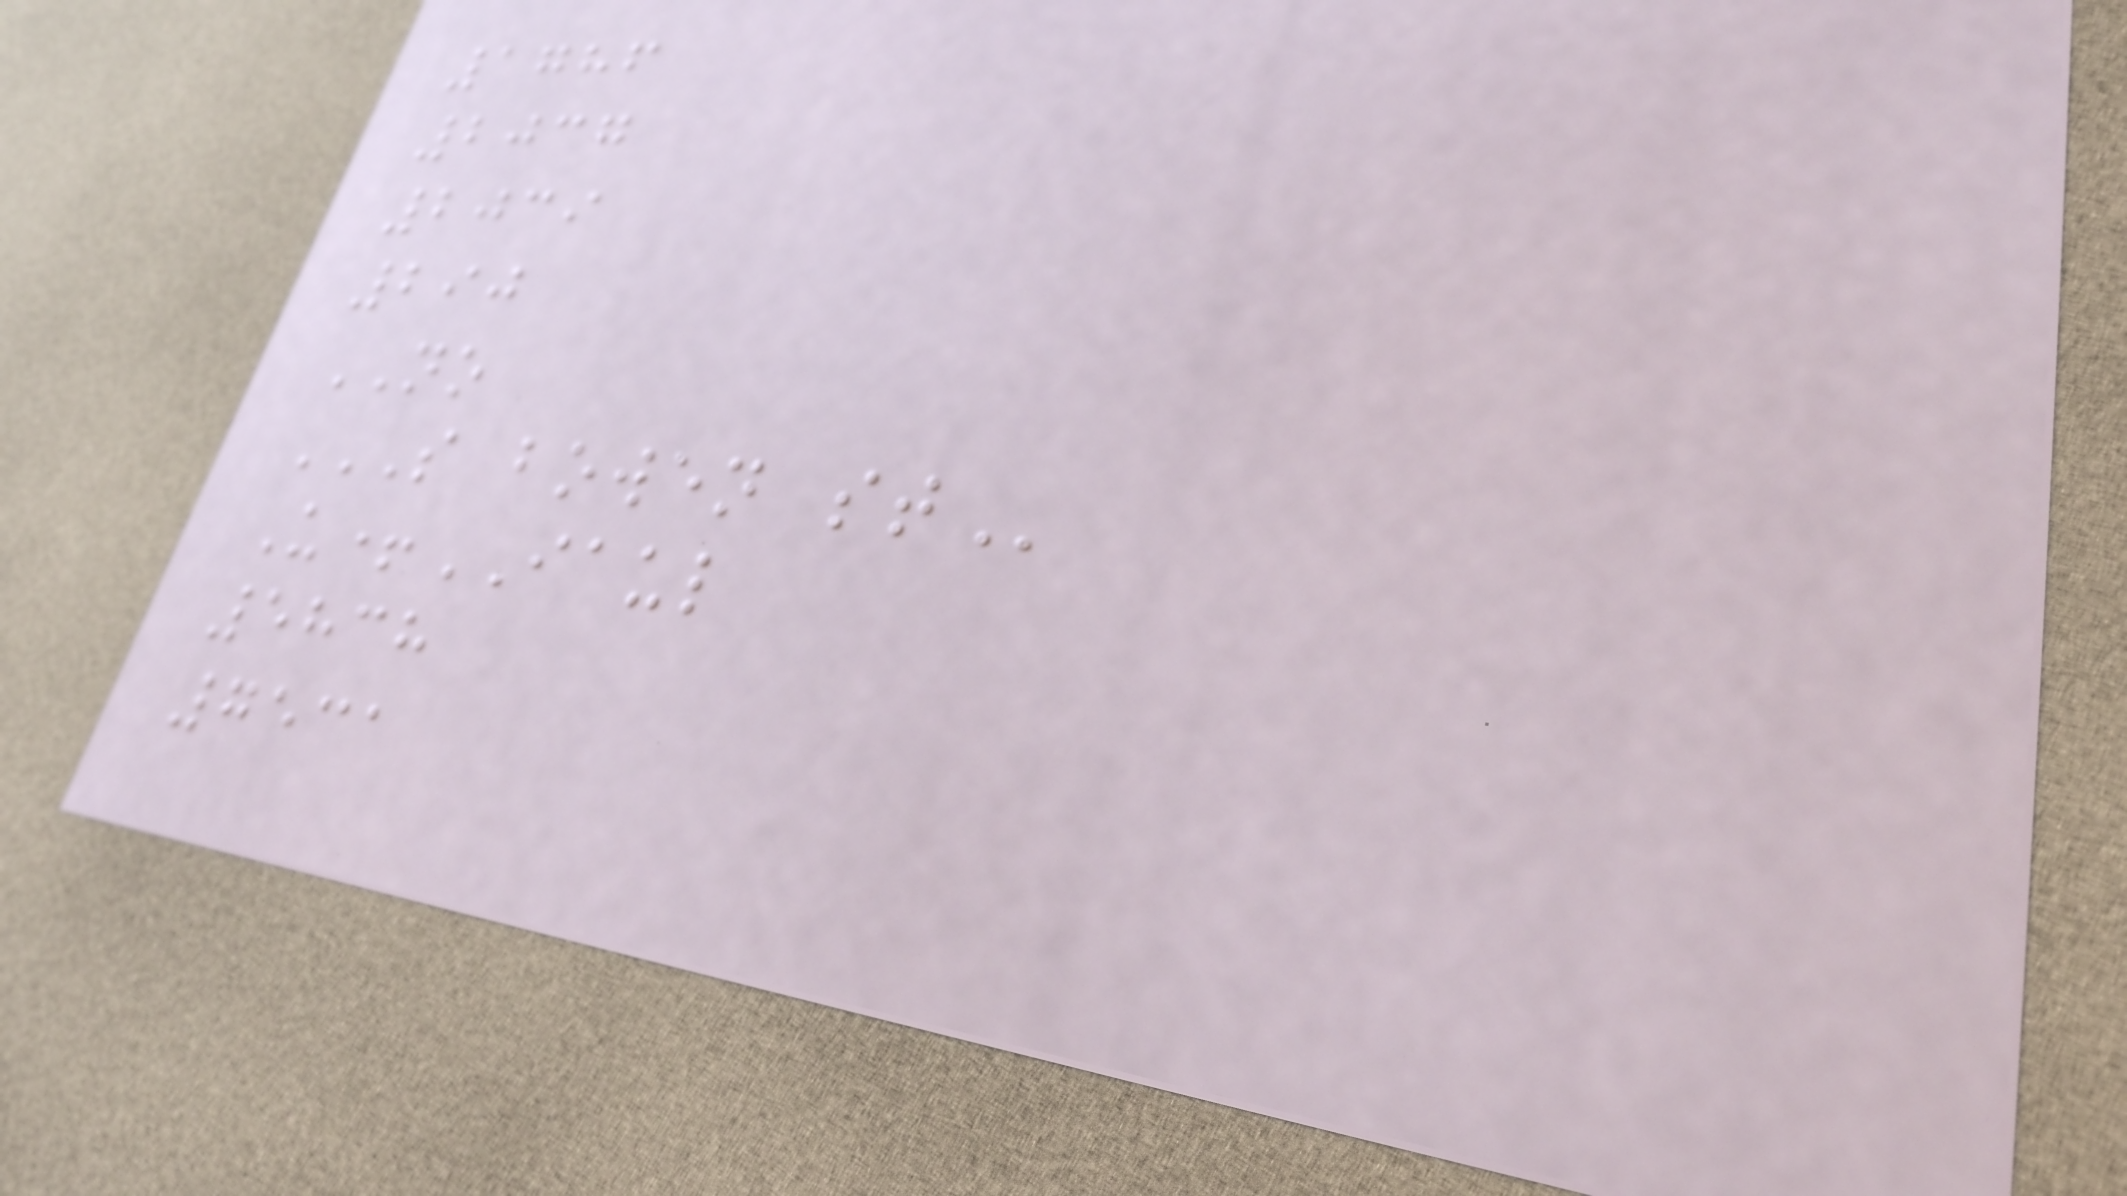1786
2037
2039
290
NO
S BOWEN ST
U+IAUL
5838
7531
